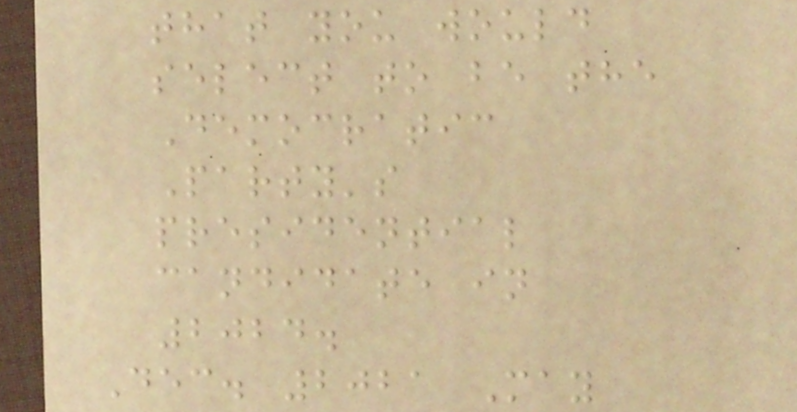that you would
select to be the
Democratic
Party's
presidential
candidate in
2024.
Dec. 2021 May
